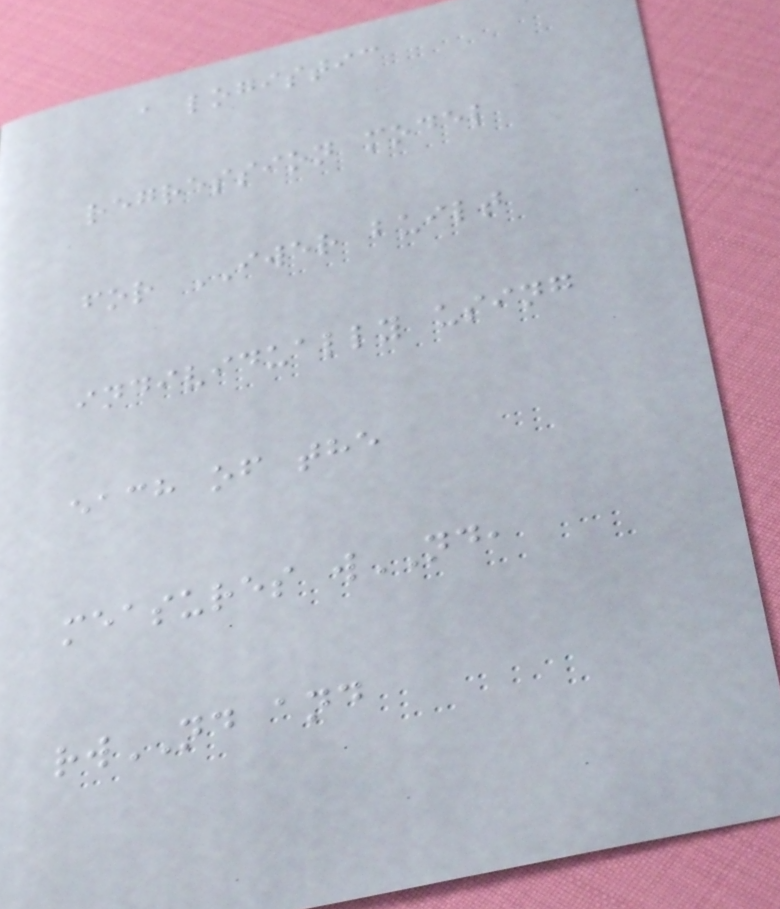a logistic
regression model
for IWER built
individually using
each of the
measures wND,
rwND and
